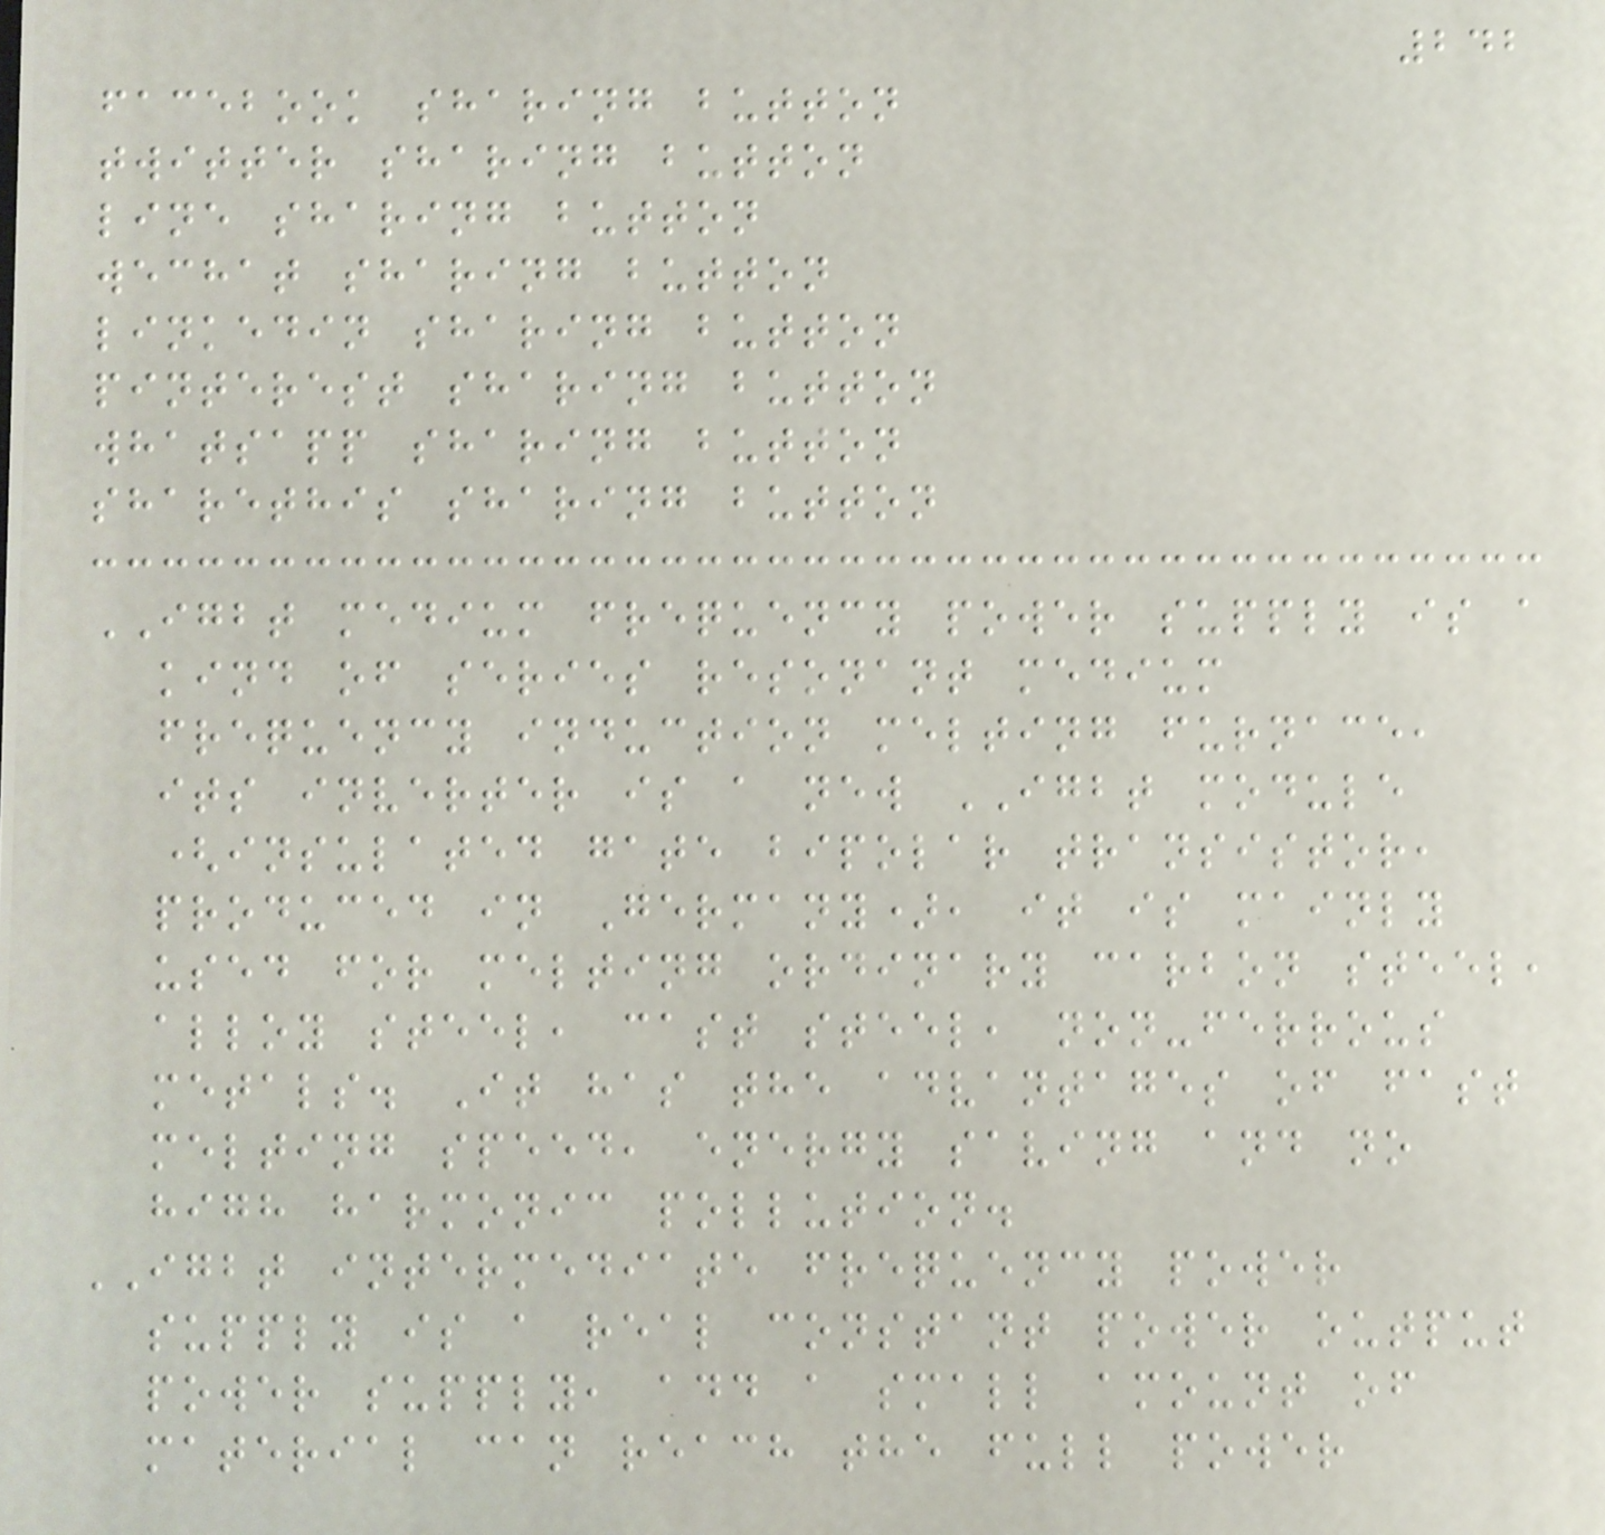242
facebook sharing button
twitter sharing button
line sharing button
wechat sharing button
linkedin sharing button
pinterest sharing button
whatsapp sharing button
sharethis sharing button
IGBT medium frequency power supply is a
kind of series resonant medium
frequency induction melting furnace,
its inverter is a new IGBT module
(insulated gate bipolar transistor,
produced in Germany), it is mainly
used for melting ordinary carbon steel,
alloy steel, cast steel, non-ferrous
metals. It has the advantages of fast
melting speed, energy saving and no
high harmonic pollution.
IGBT intermediate frequency power
supply is a real constant power output
power supply, add a small amount of
material can reach the full power
